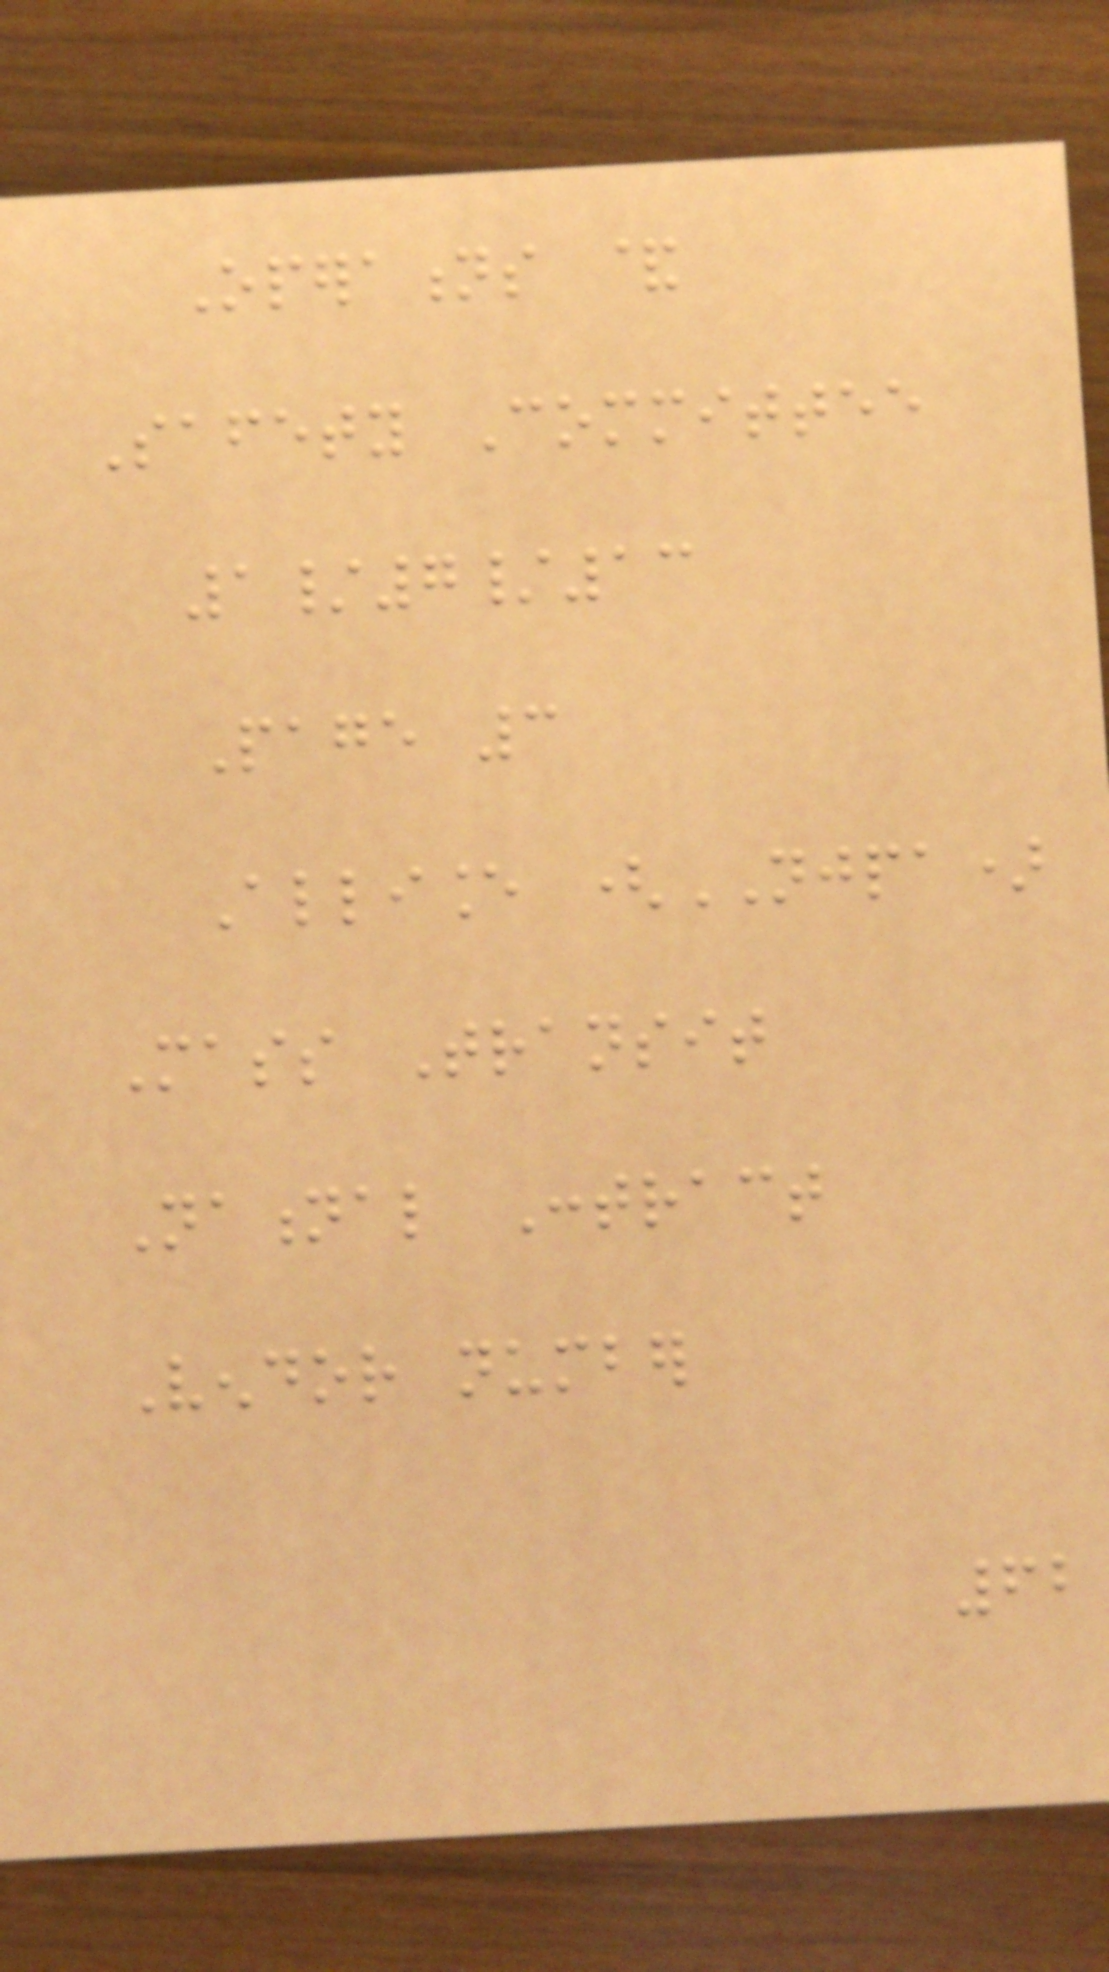Operations &
Safety Committee
1/7/13
Page 3
Alliance (NJPA)
Mass Transit
National Contract
Vendor number
62
